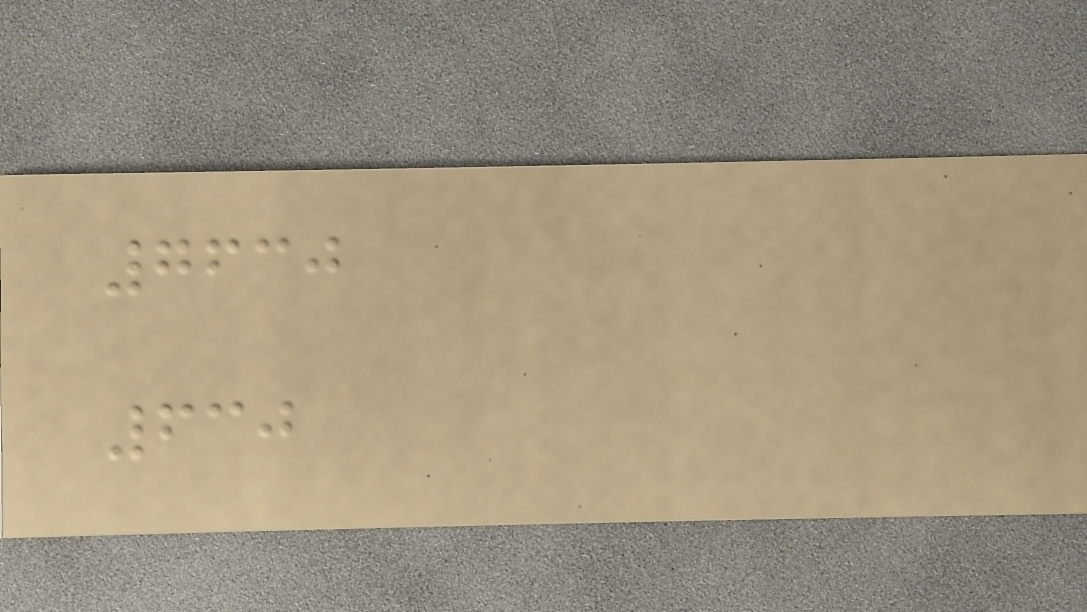7630
630
